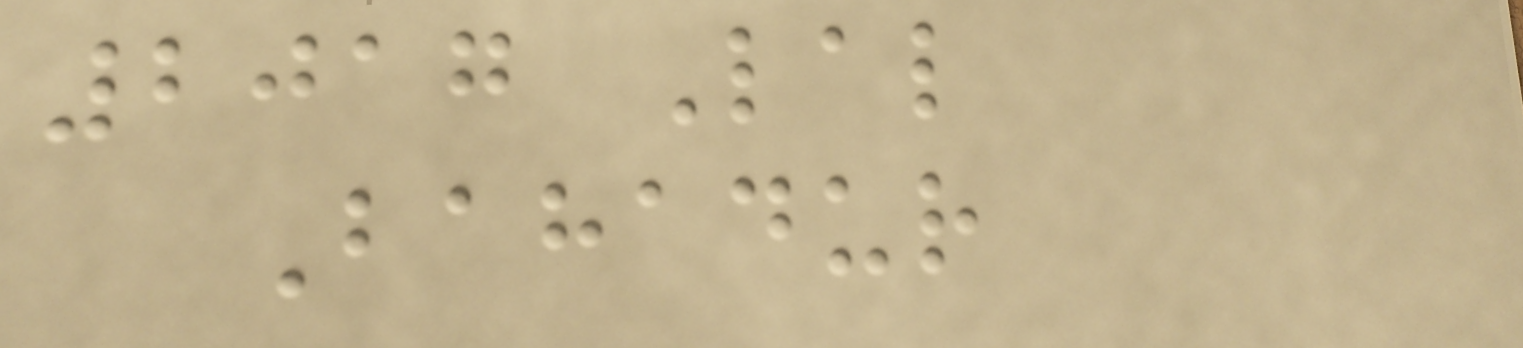2017 Lal
Bahadur
